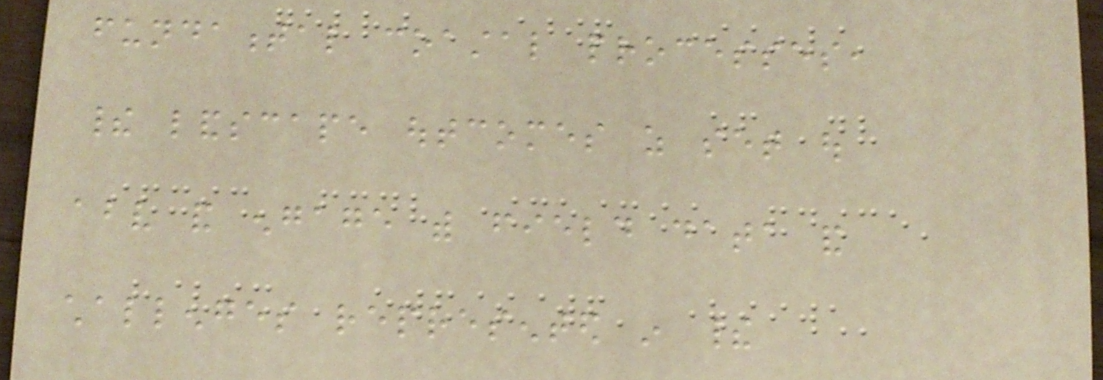fundamental coastal processes,
their landscape outcomes as set out
above and engage with field data and
challenges represented in their
